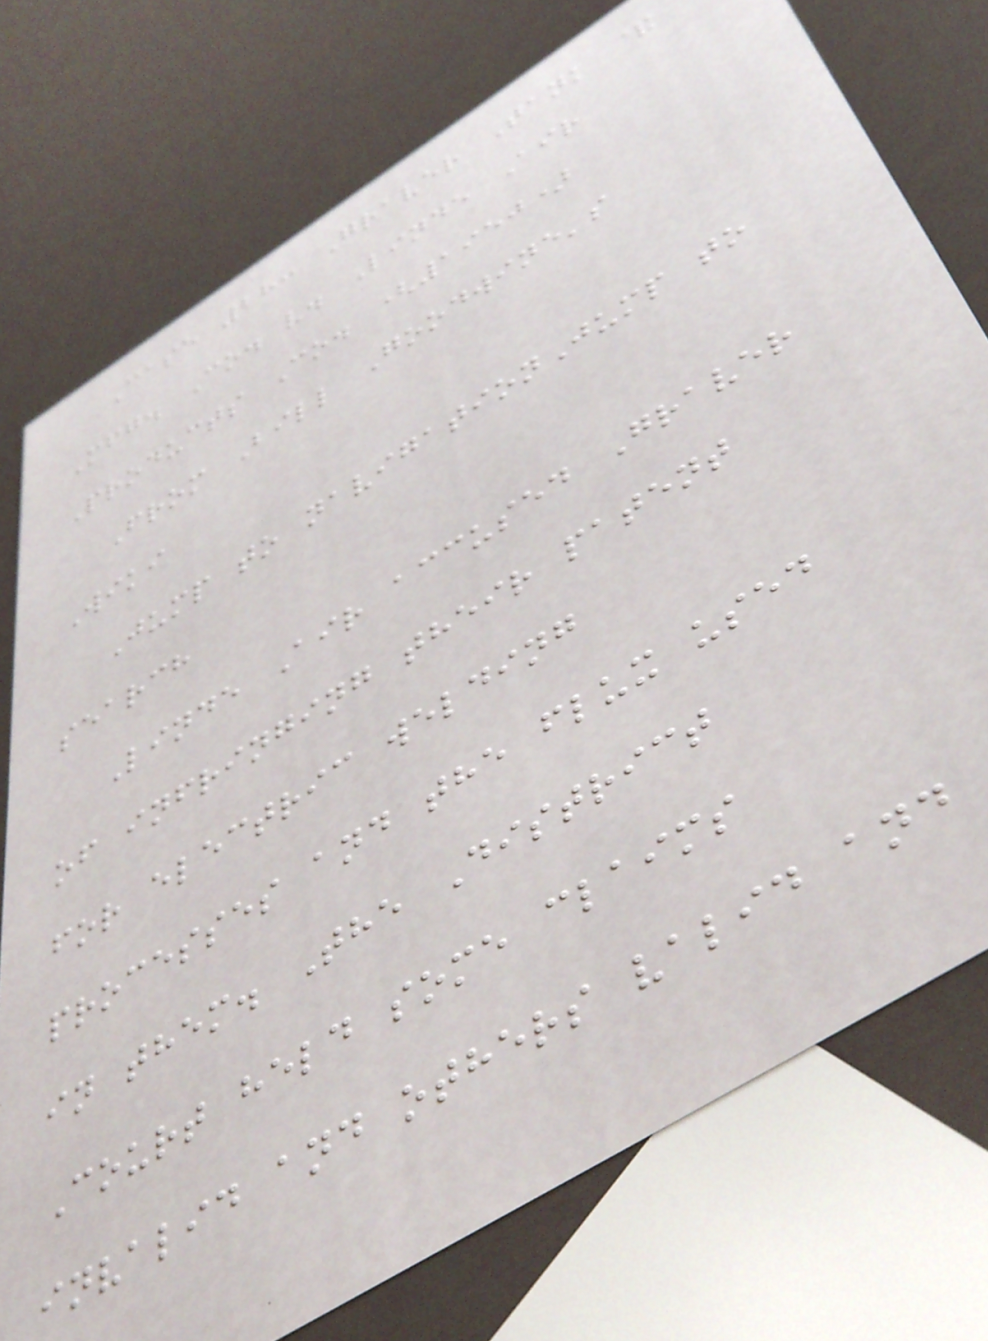Case 28: Graver Tank &
Mfg. Co. v. Linde Air
Products Co. (1950)
From Bill Goodwine's
Wiki
Jump to navigationJump to
search
Linde Air accused Graver
of infringing their patent
for electric welding
processes and the flux used
in them. The District
Court held some claims
invalid and others valid and
